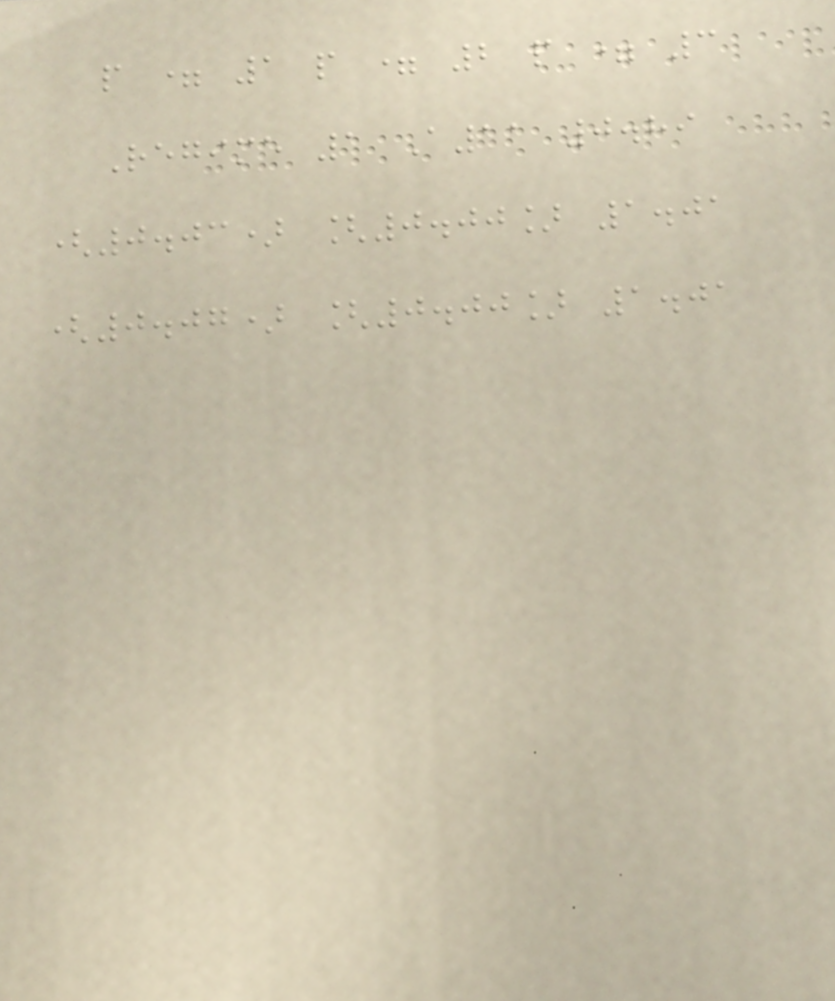p = 1 p = 2 p = 3
Regime 1 A11 0.89
(0.03) [0.00] 1.01
(0.07) [0.00] 1.01
